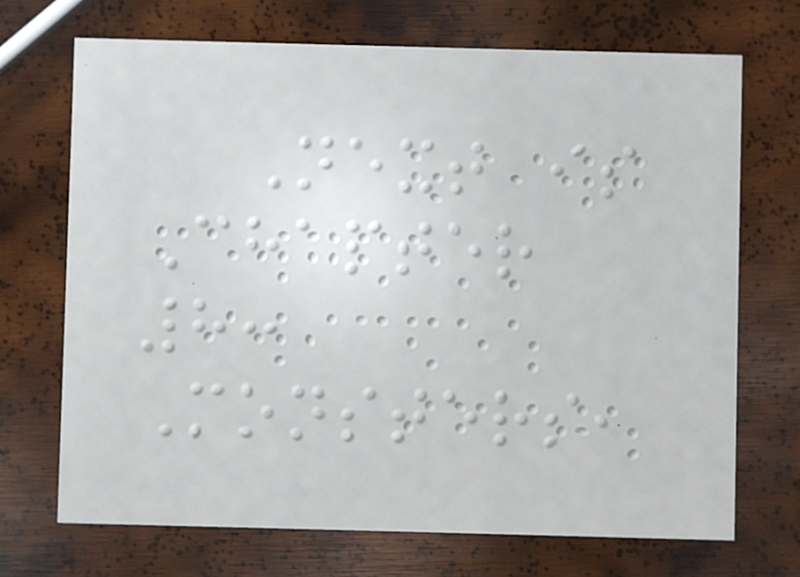Next is
Chapter
8:
Monsters,
